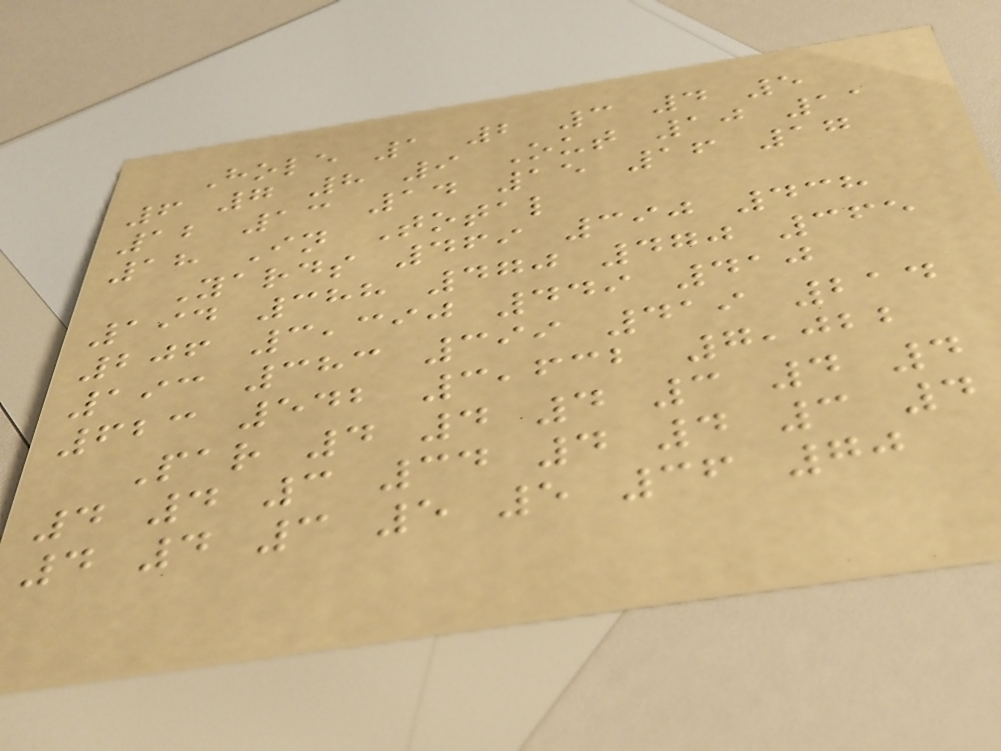Hole 1 2 3 4 5
6 7 8 9 Out 10 11
12 13 14 15 16 17
18 In Total
Yards 469 390 438
194 388 470 470 365
206 3,390 449 410
193 383 399 419 214
623 542 3,632 7,022
Par 4 4 4 3 4 4
4 4 3 34 4 4 3 4
4 4 3 5 5 36 70
